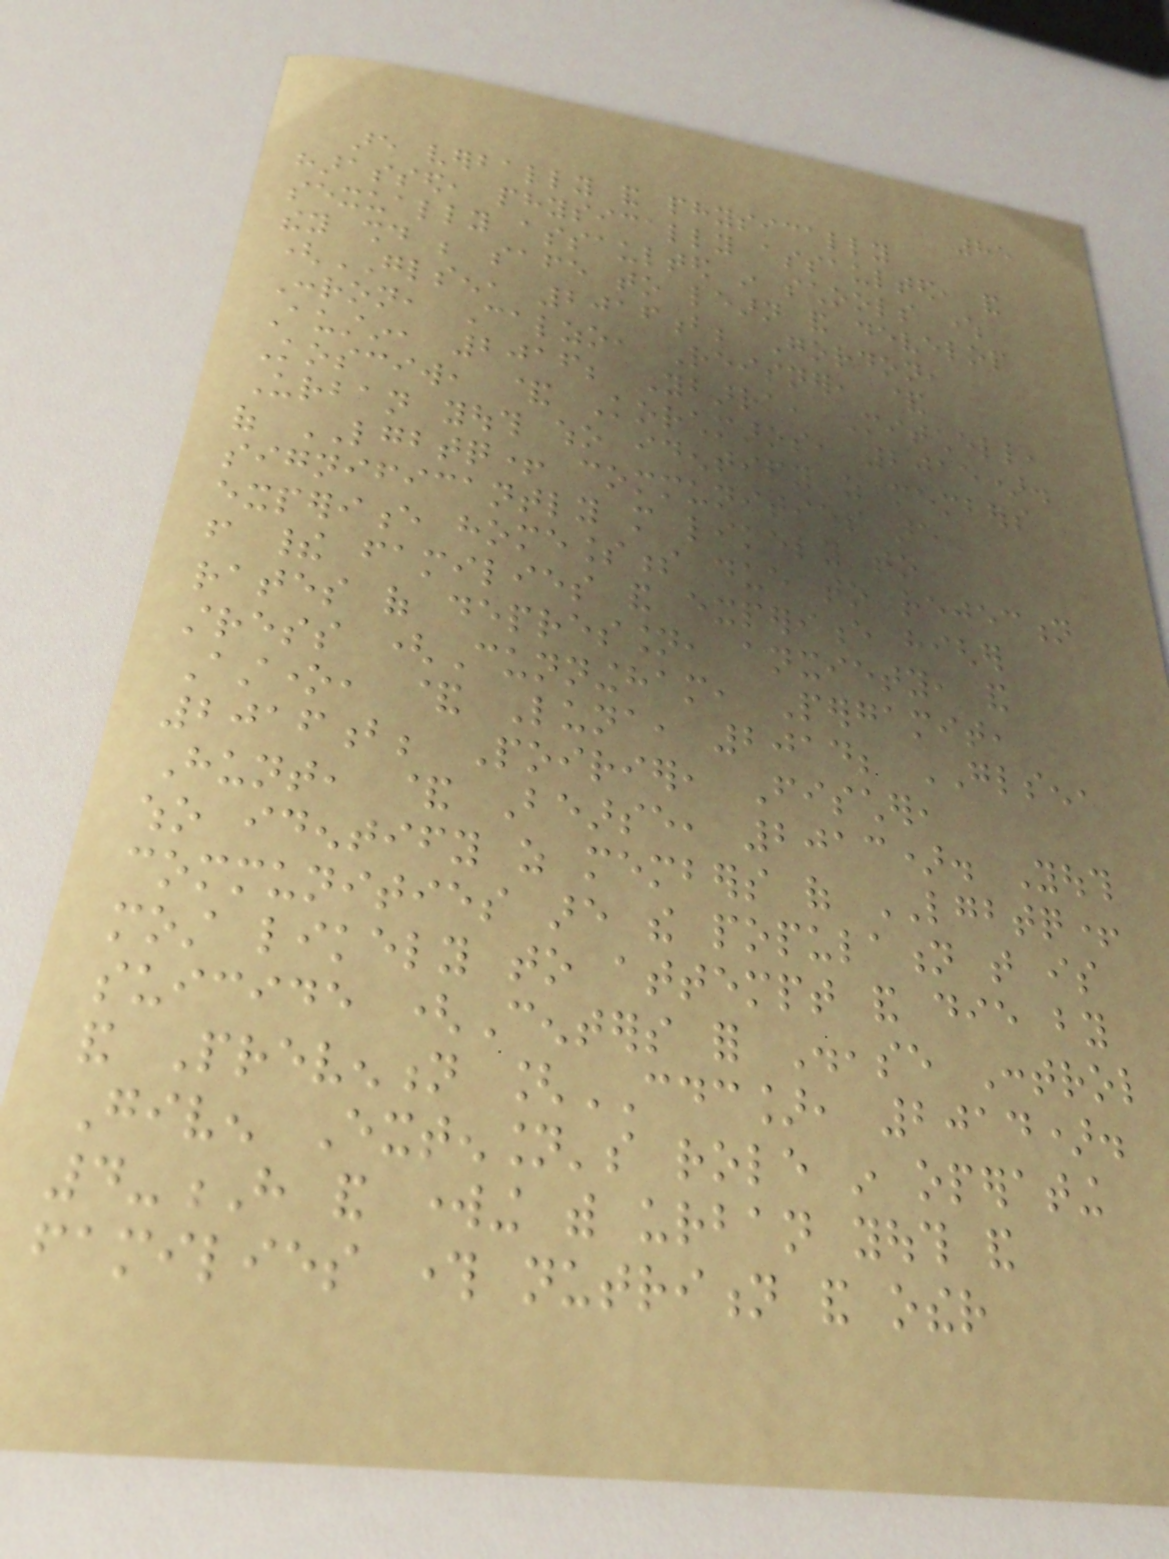85
are verbally and physically
harassed, physically assaulted, and
sexually assaulted in schools where
they should be safe to learn and develop
(GLSEN, 2016b; Gordon,
Conron, Calzo, Reisner, &
Austin, 2016; Ybarra, Mitchell,
Kosciw, & Korchmaros, 2015).
Urban youth who identify as members
of LGBTQ+ communities are
significantly more likely to
experience homelessness due to rejection
from their families and experience higher
rates of depression, anxiety, and
stress (Cunningham, Pergamit,
Astone, & Luna, 2014; GLSEN,
2016b; Poirier, Fischer,
Hunt, & Bearse, 2013). Youth
who identify as members of LGBTQ+
communities are the population that is
most likely to attempt and die by
suicide (Centers for Disease Control
and Prevention [CDC], 2014).
Given Extension's role in operating
4-H and working with urban youth and
families through nutrition and other
